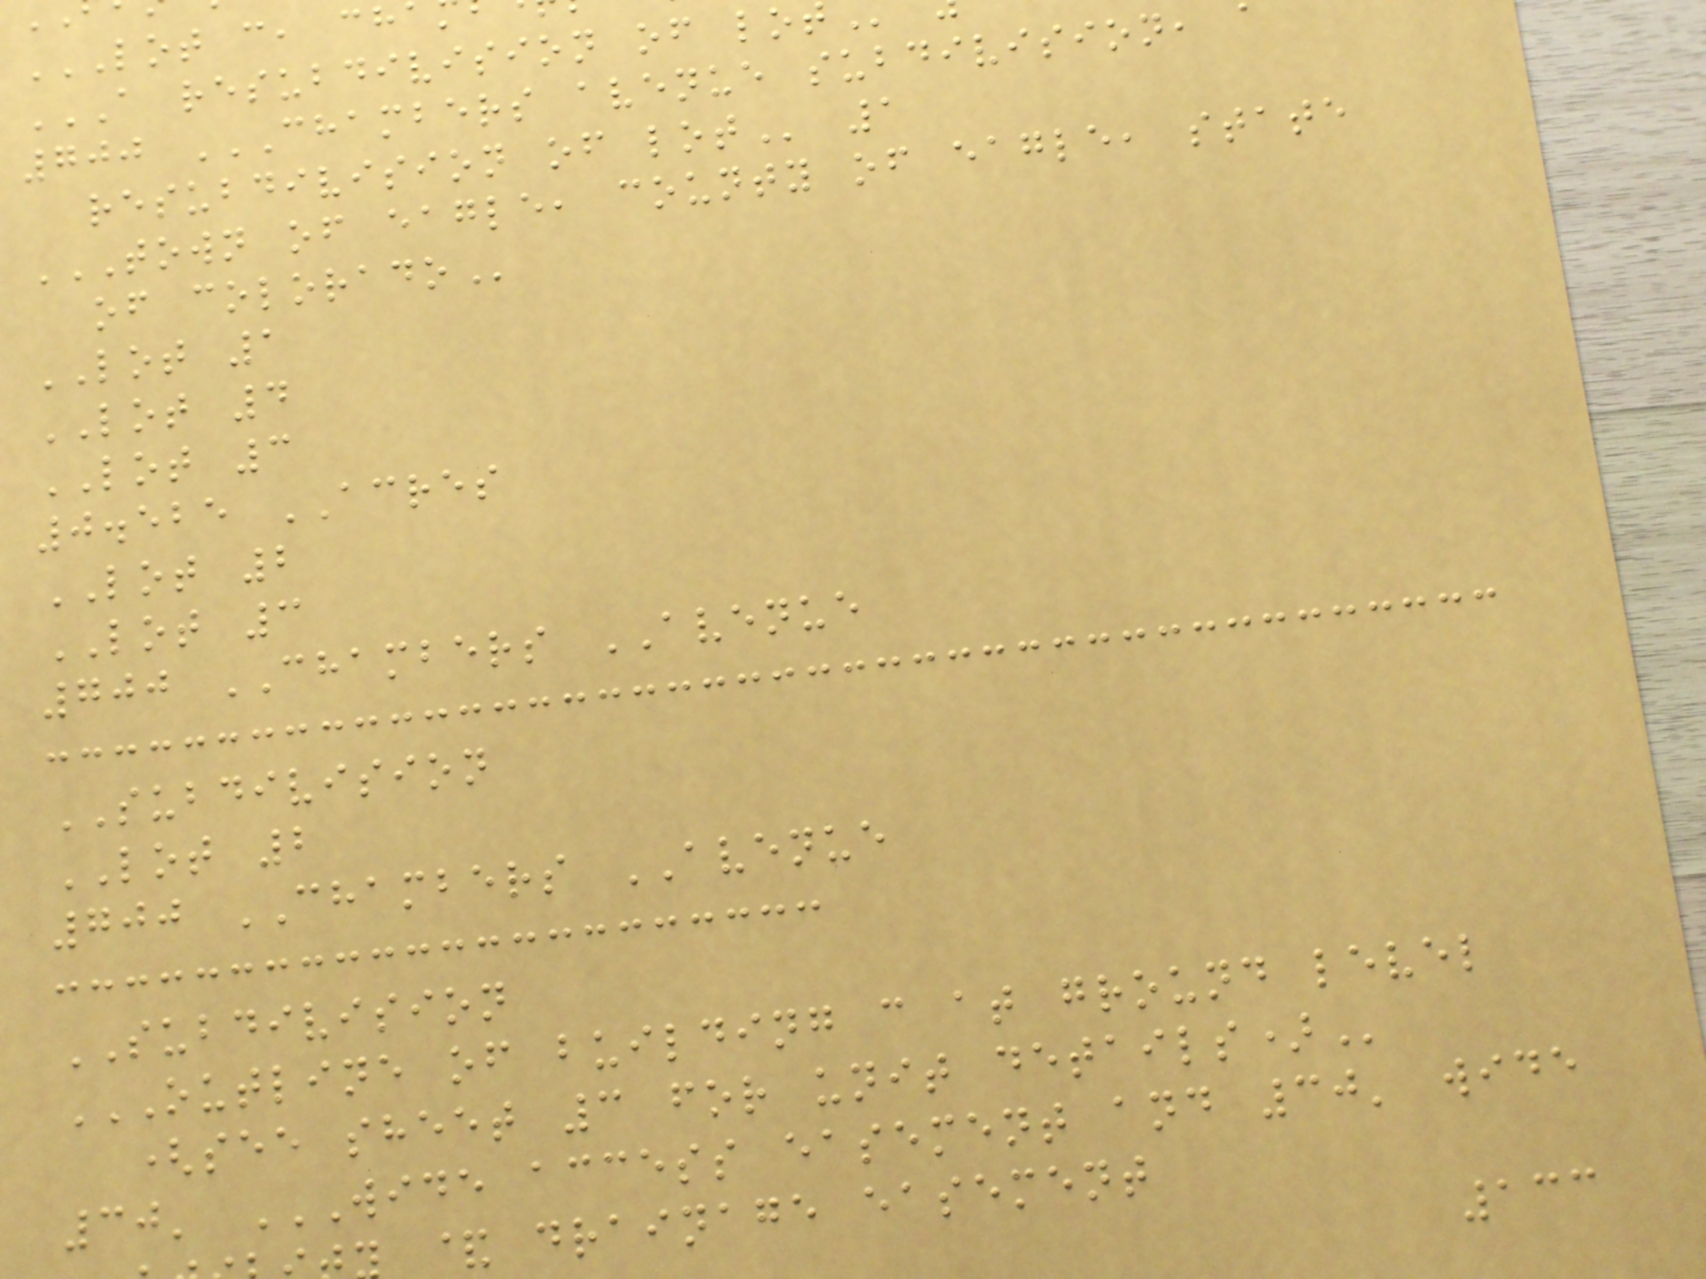700 CHAMBERS AVENUE SUBDIVISION, A
resubdivision of
TOWN OF EAGLE, COUNTY OF EAGLE, STATE
LOT 1
LOT 4
LOT 3
0.525 ACRES
LOT 2
LOT 3
700 CHAMBERS AVENUE
SUBDIVISION
LOT 2
700 CHAMBERS AVENUE
SUBDIVISION
OUTLINE OF BUILDING C AT GROUND LEVEL
(see sheet 3 for unit
30' WIDE ACCESS EASEMENT AND 30' WIDE
& drainage easement
133
